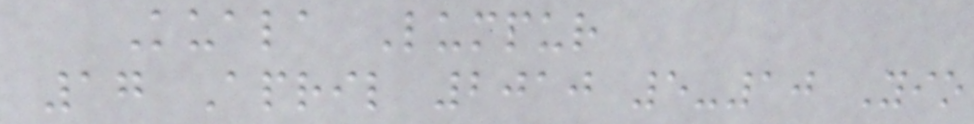Kuala Lumpur
17 April 2010 5-10 Yio
